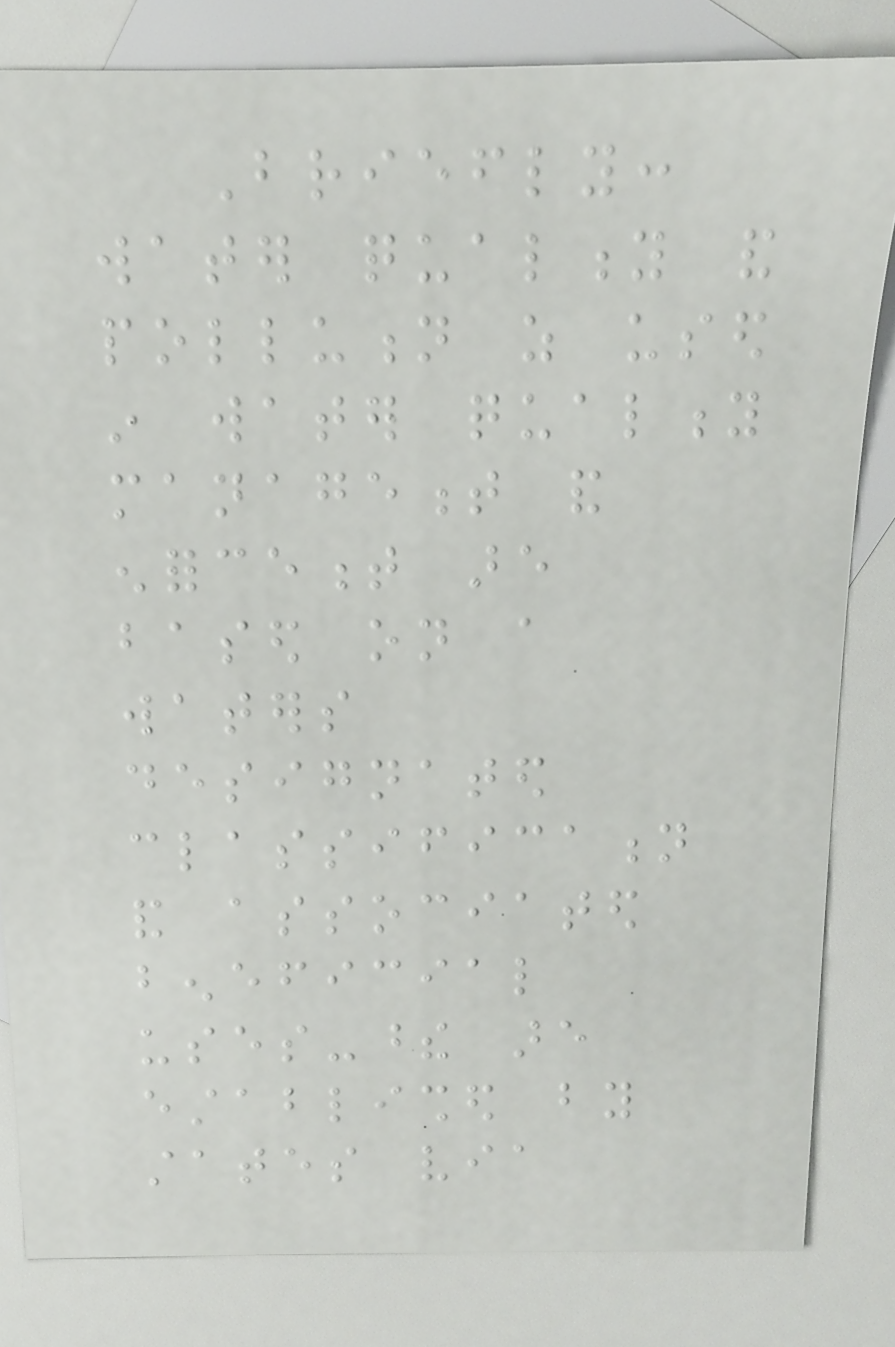Briefly:
water quality and
pollution as used
in water quality
management and
enforcement are
based on a
waters
designated
classification
and associated
beneficial
uses-these are
established by
states via
